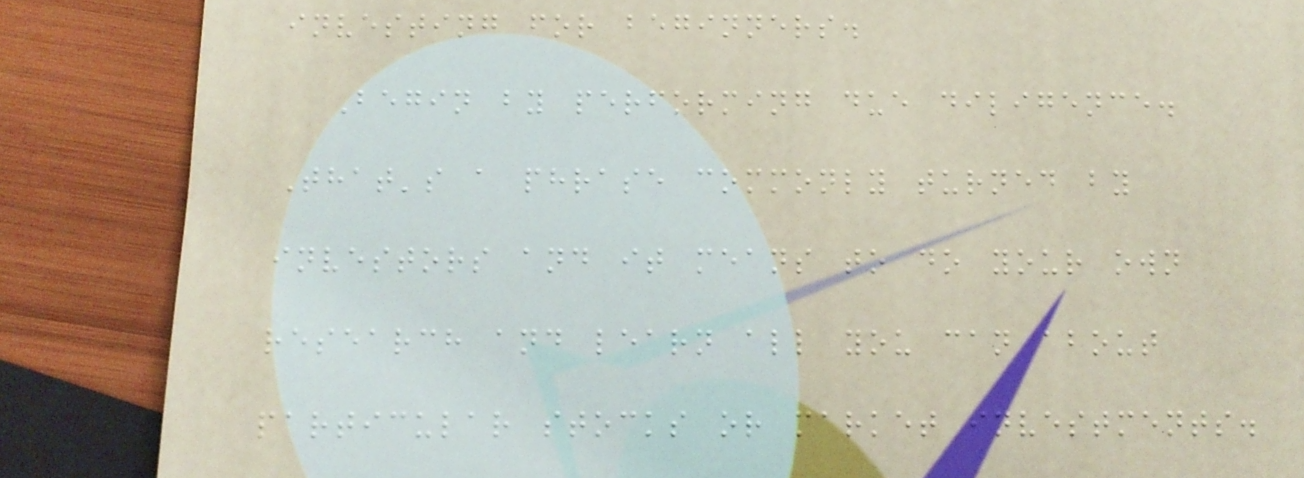investing for beginners.
Begin by performing due diligence.
That's a phrase commonly turned by
investors and it means to do your own
research and learn all you can about
particular stocks or market investments.
